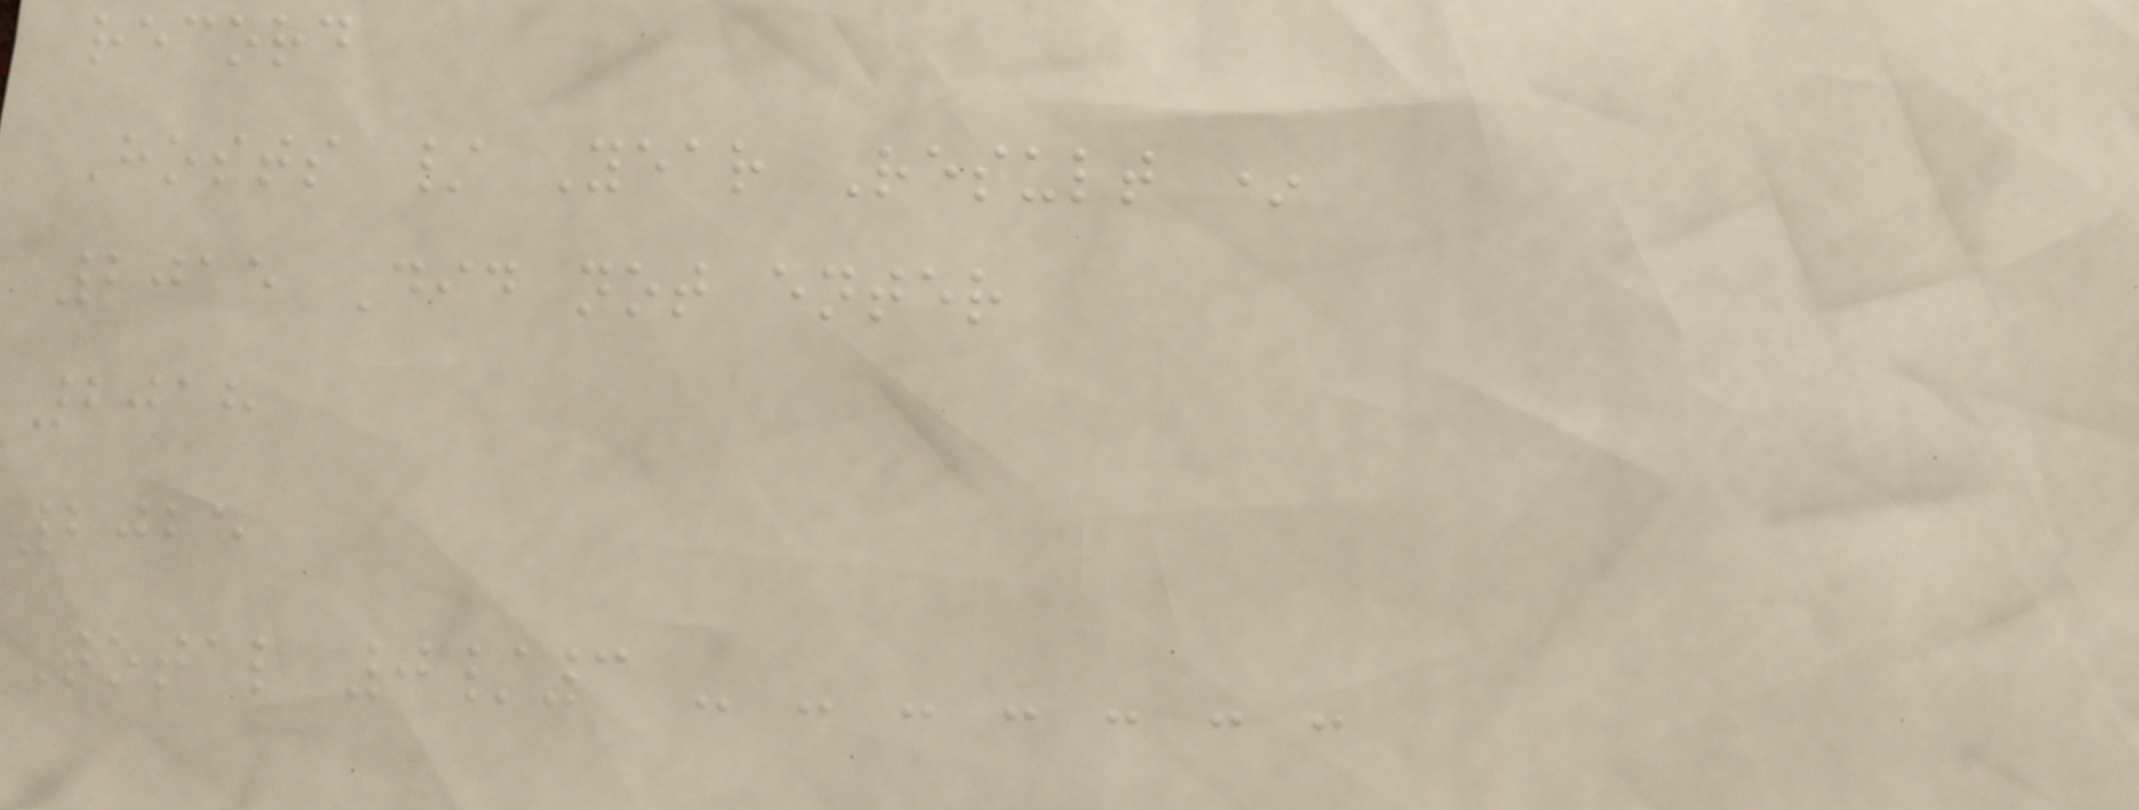record
Hosts / Year Result *
2015 Did not enter
2018
2025
Total 0/3 - - - - - - -
